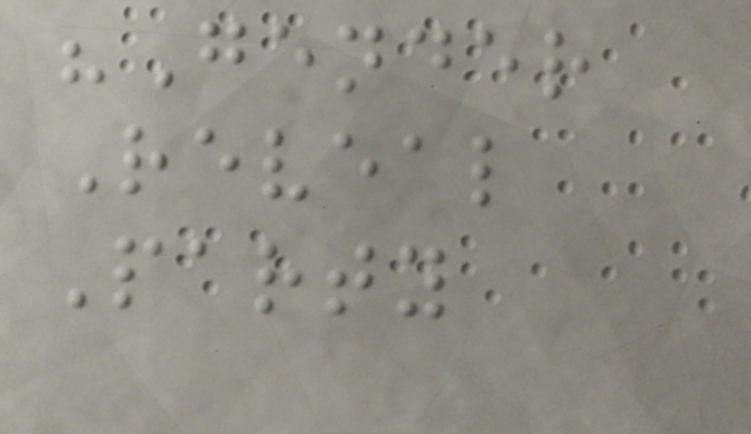"Gender
Reveal
Party
